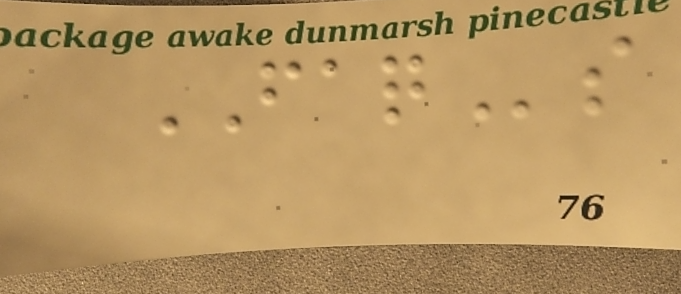FAQs
